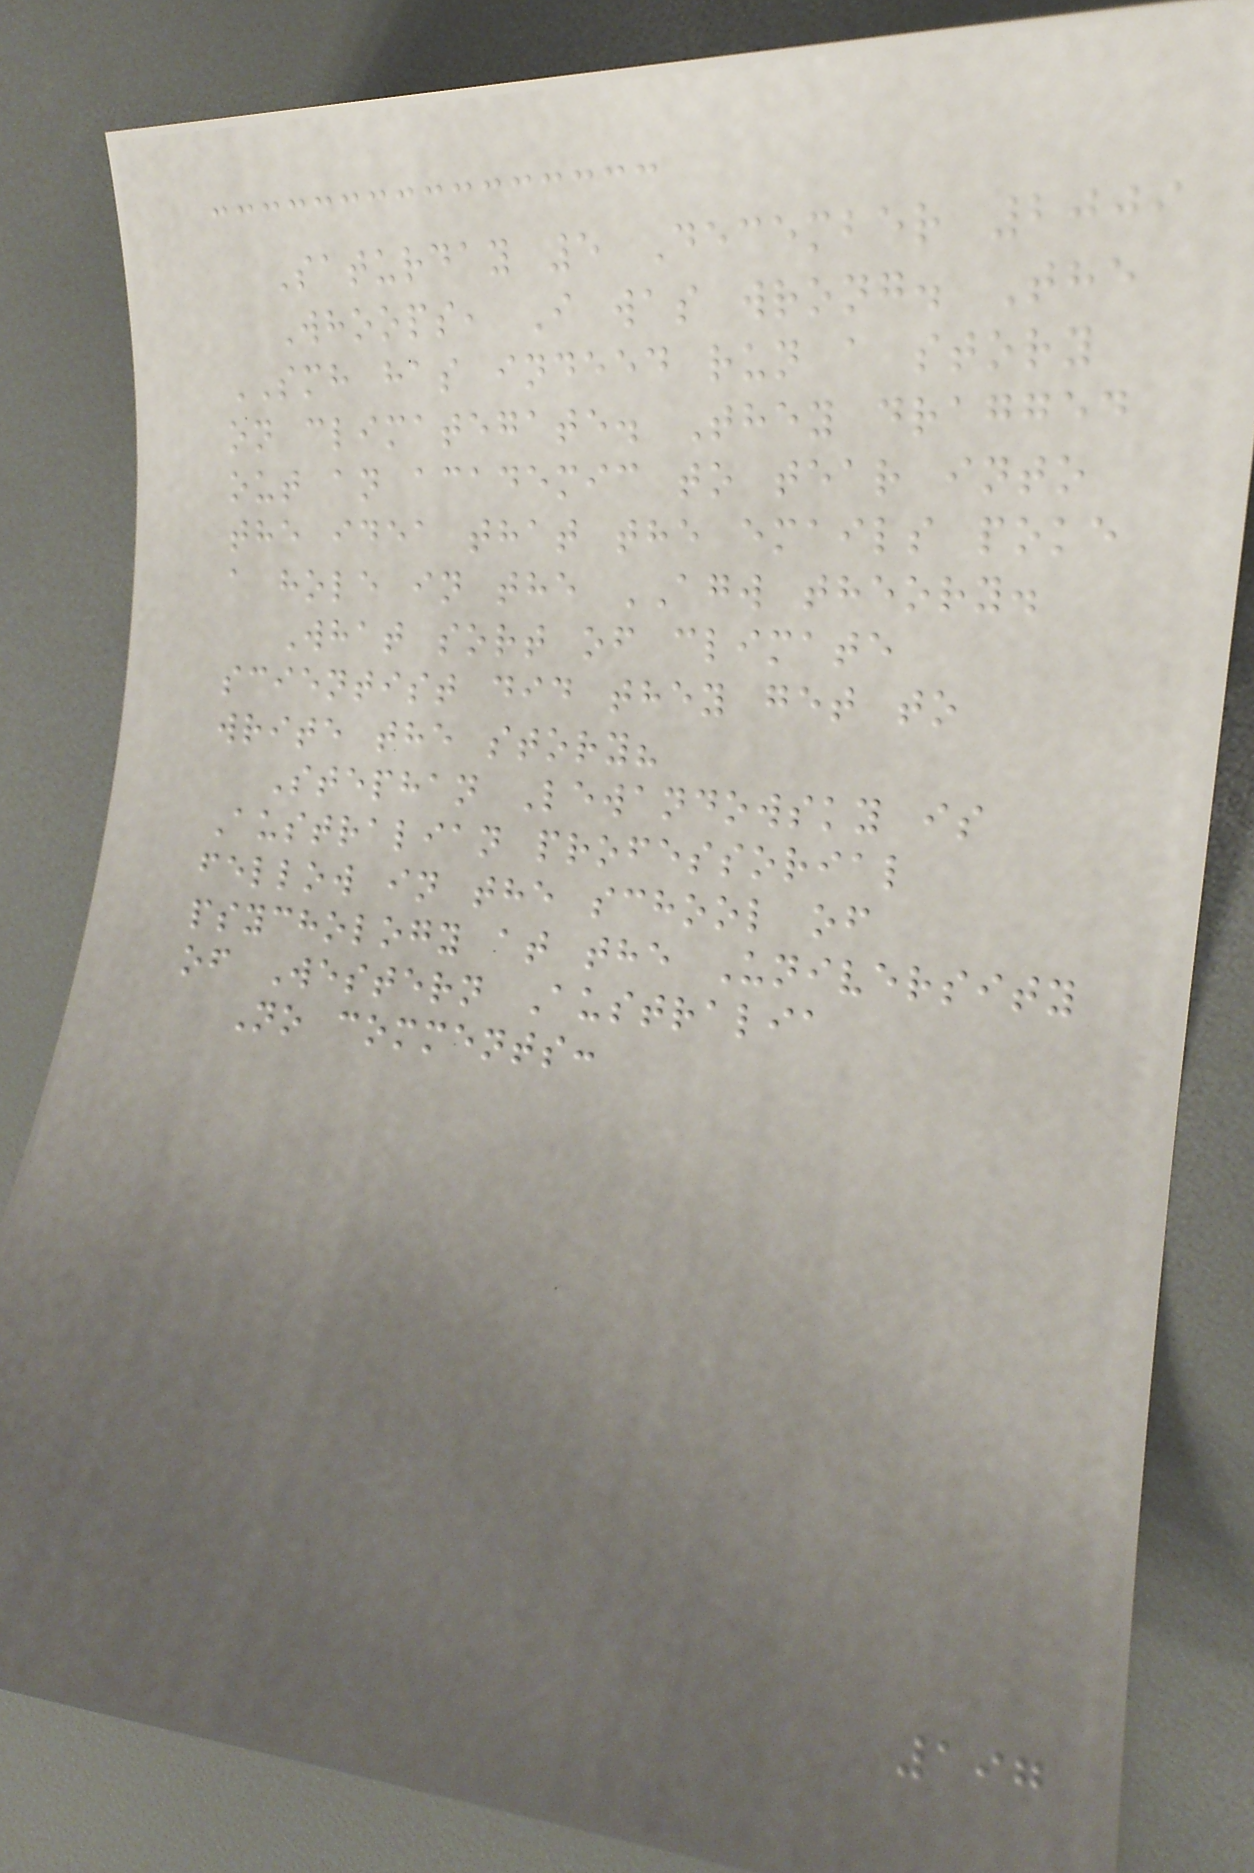Saturday 5 December 2009
Whoops, I was wrong. The
SMH has indeed run a story
on climategate. They dragged
out an academic to tear into
the idea that the emails poke
a hole in the AGW theory.
What sort of climate
scientist did they get to
write the story?
Stephan Lewandowsky is
Australian professorial
fellow in the school of
psychology at the University
of Western Australia
No comments:
197
